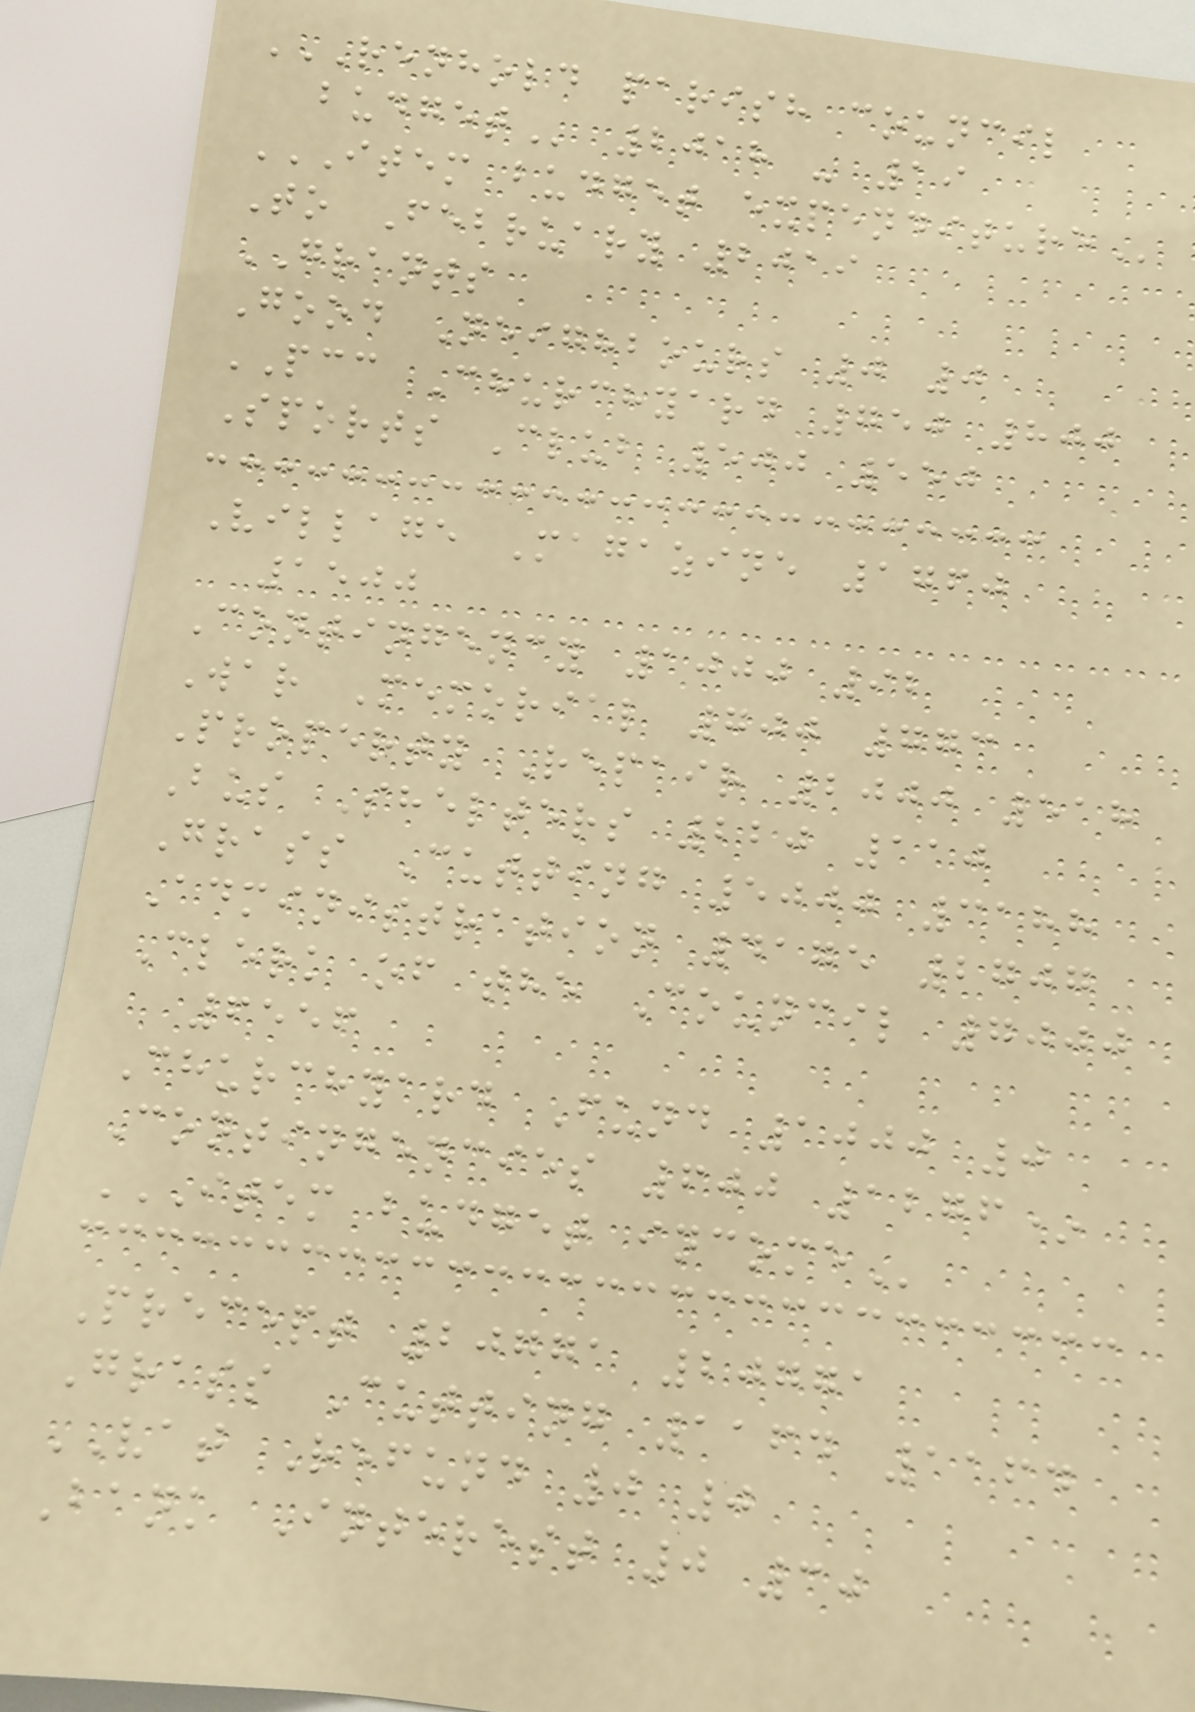RENHOLD PARISH COUNCIL
BUDGET 2018 - 19
ITEM BUDGET EXPENDITURE
To February 2019
GRANTS
Good Neighbours 0 0
PCC Churchyard 750 800
Sports Club 500 550
Village Magazine 1760
1500
Contingency 1000 92
War Memorial 700 773
Property Repair 2000 518
Bus Shelters 220 110
Grass Cutting 5000 3188
Administration 4175 2707
Clerk of the Council 7000
6556
Churchyard Fund 1000 0
Contingencies 600 1276*
ITEM BUDGET INCOME
Precept 20771 20771
Grass Cutting 1164 1164
VAT Refund 0 0
Bank Interest 0 30
